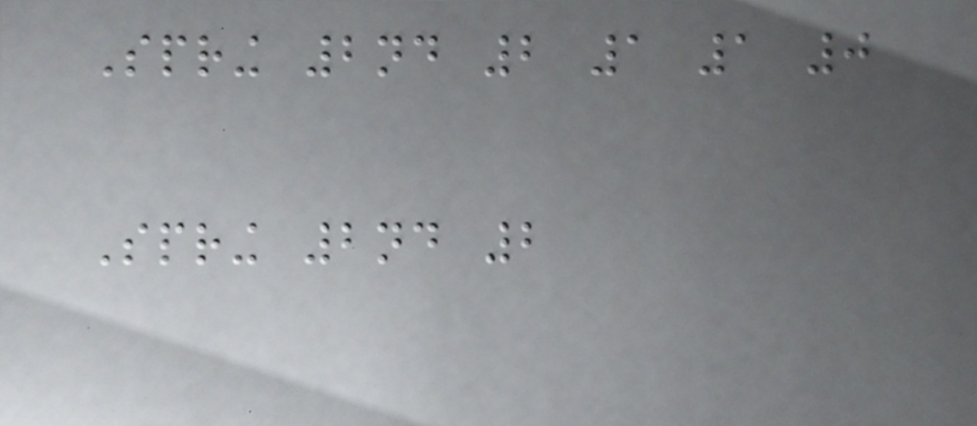Spring 2nd 2 1 1 0
Spring 2nd 2
